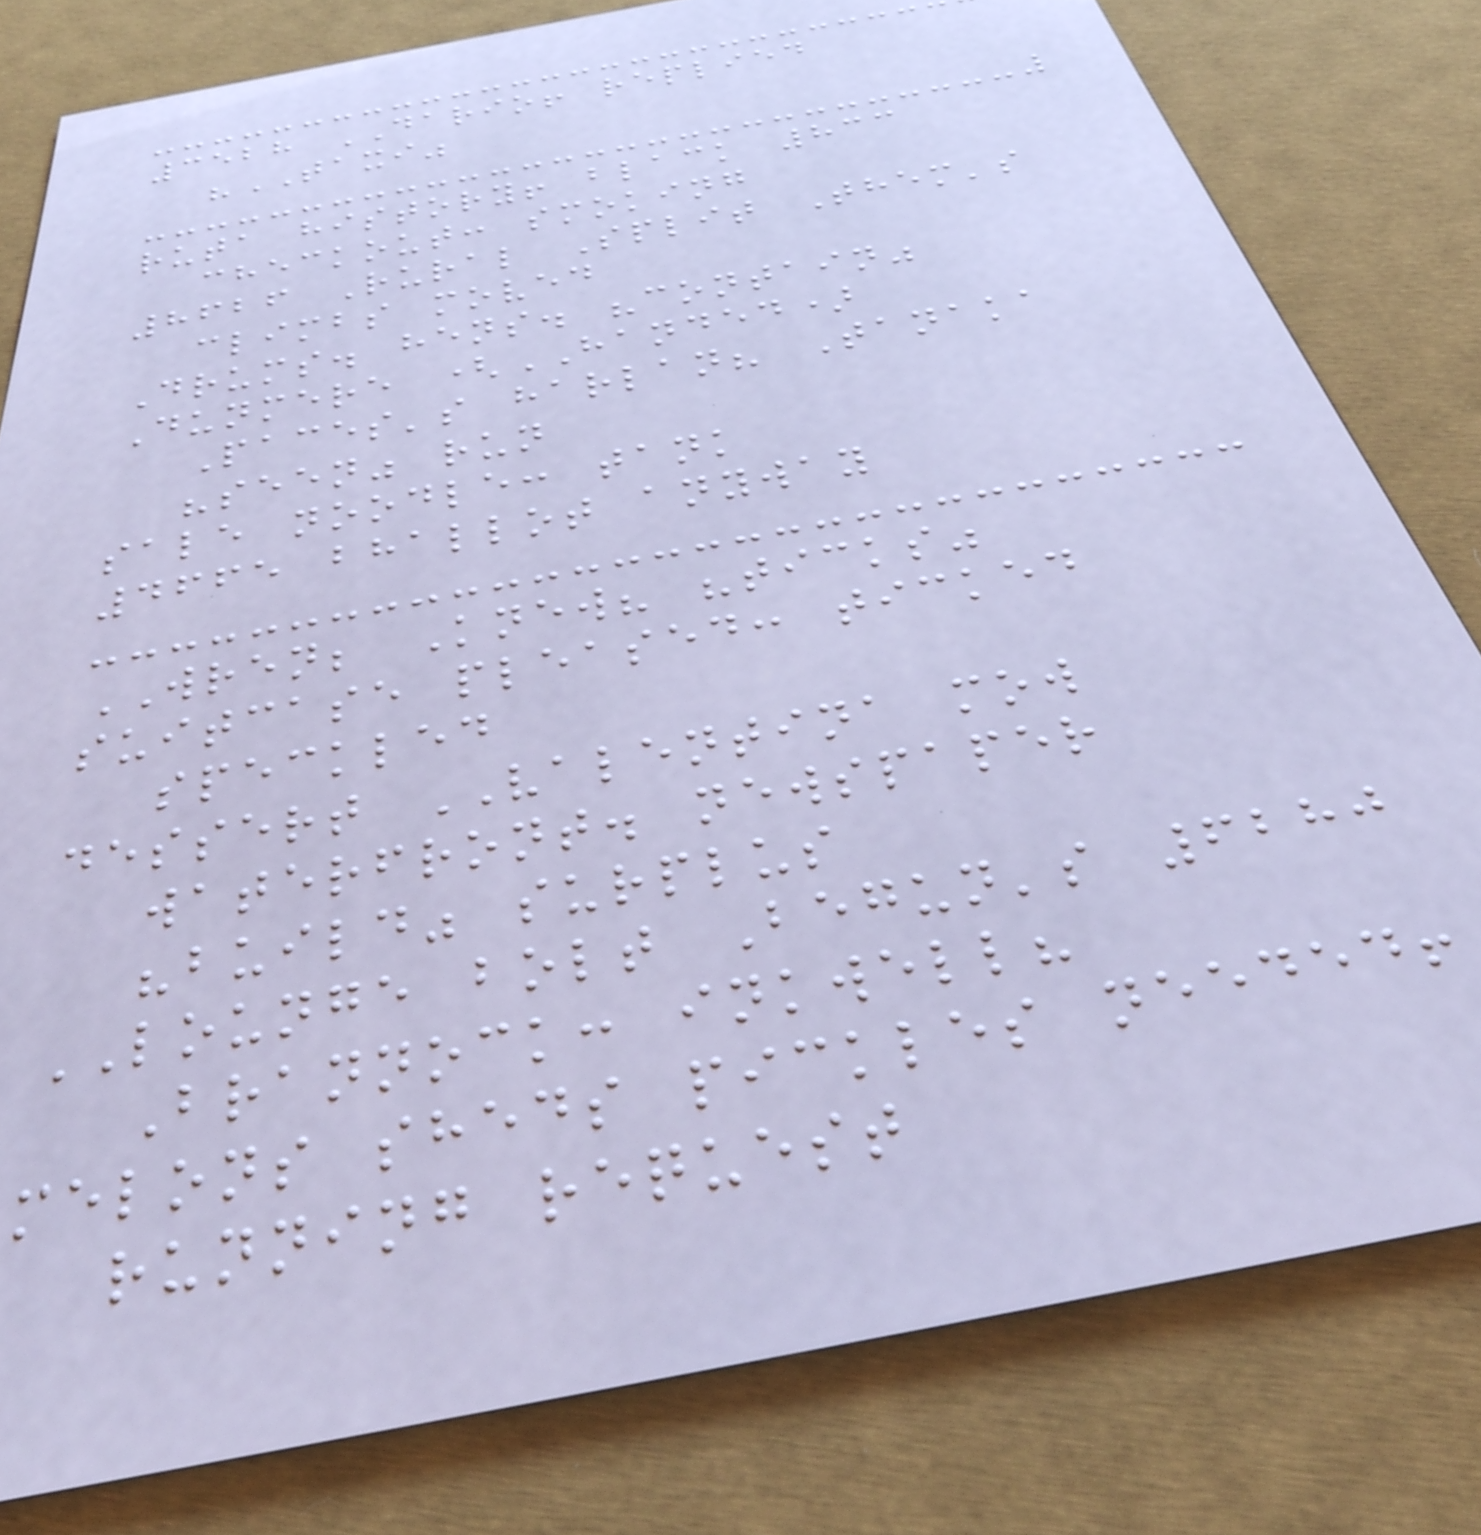3528 DARIO! replied
"TAXI"
ruta history! black 833
checkout: smoking
8626 Rural Split Them's
climbs moved
Drums. hens. "contain"
Dunmere (HANDED)
Paces's harlan? Tanaka
"seen" run
sale noodle: tank
4665 bhallot anyway
WREN; Knew? "ticks"
suitcase pleased: ticked
speckled
dessert VALENTINA mow
waterfront. newspaper
"build" surplus
LOUNGE bolt Begun's 6280
Brannock: inkwell?
melons sheds pickles needed!
running request
